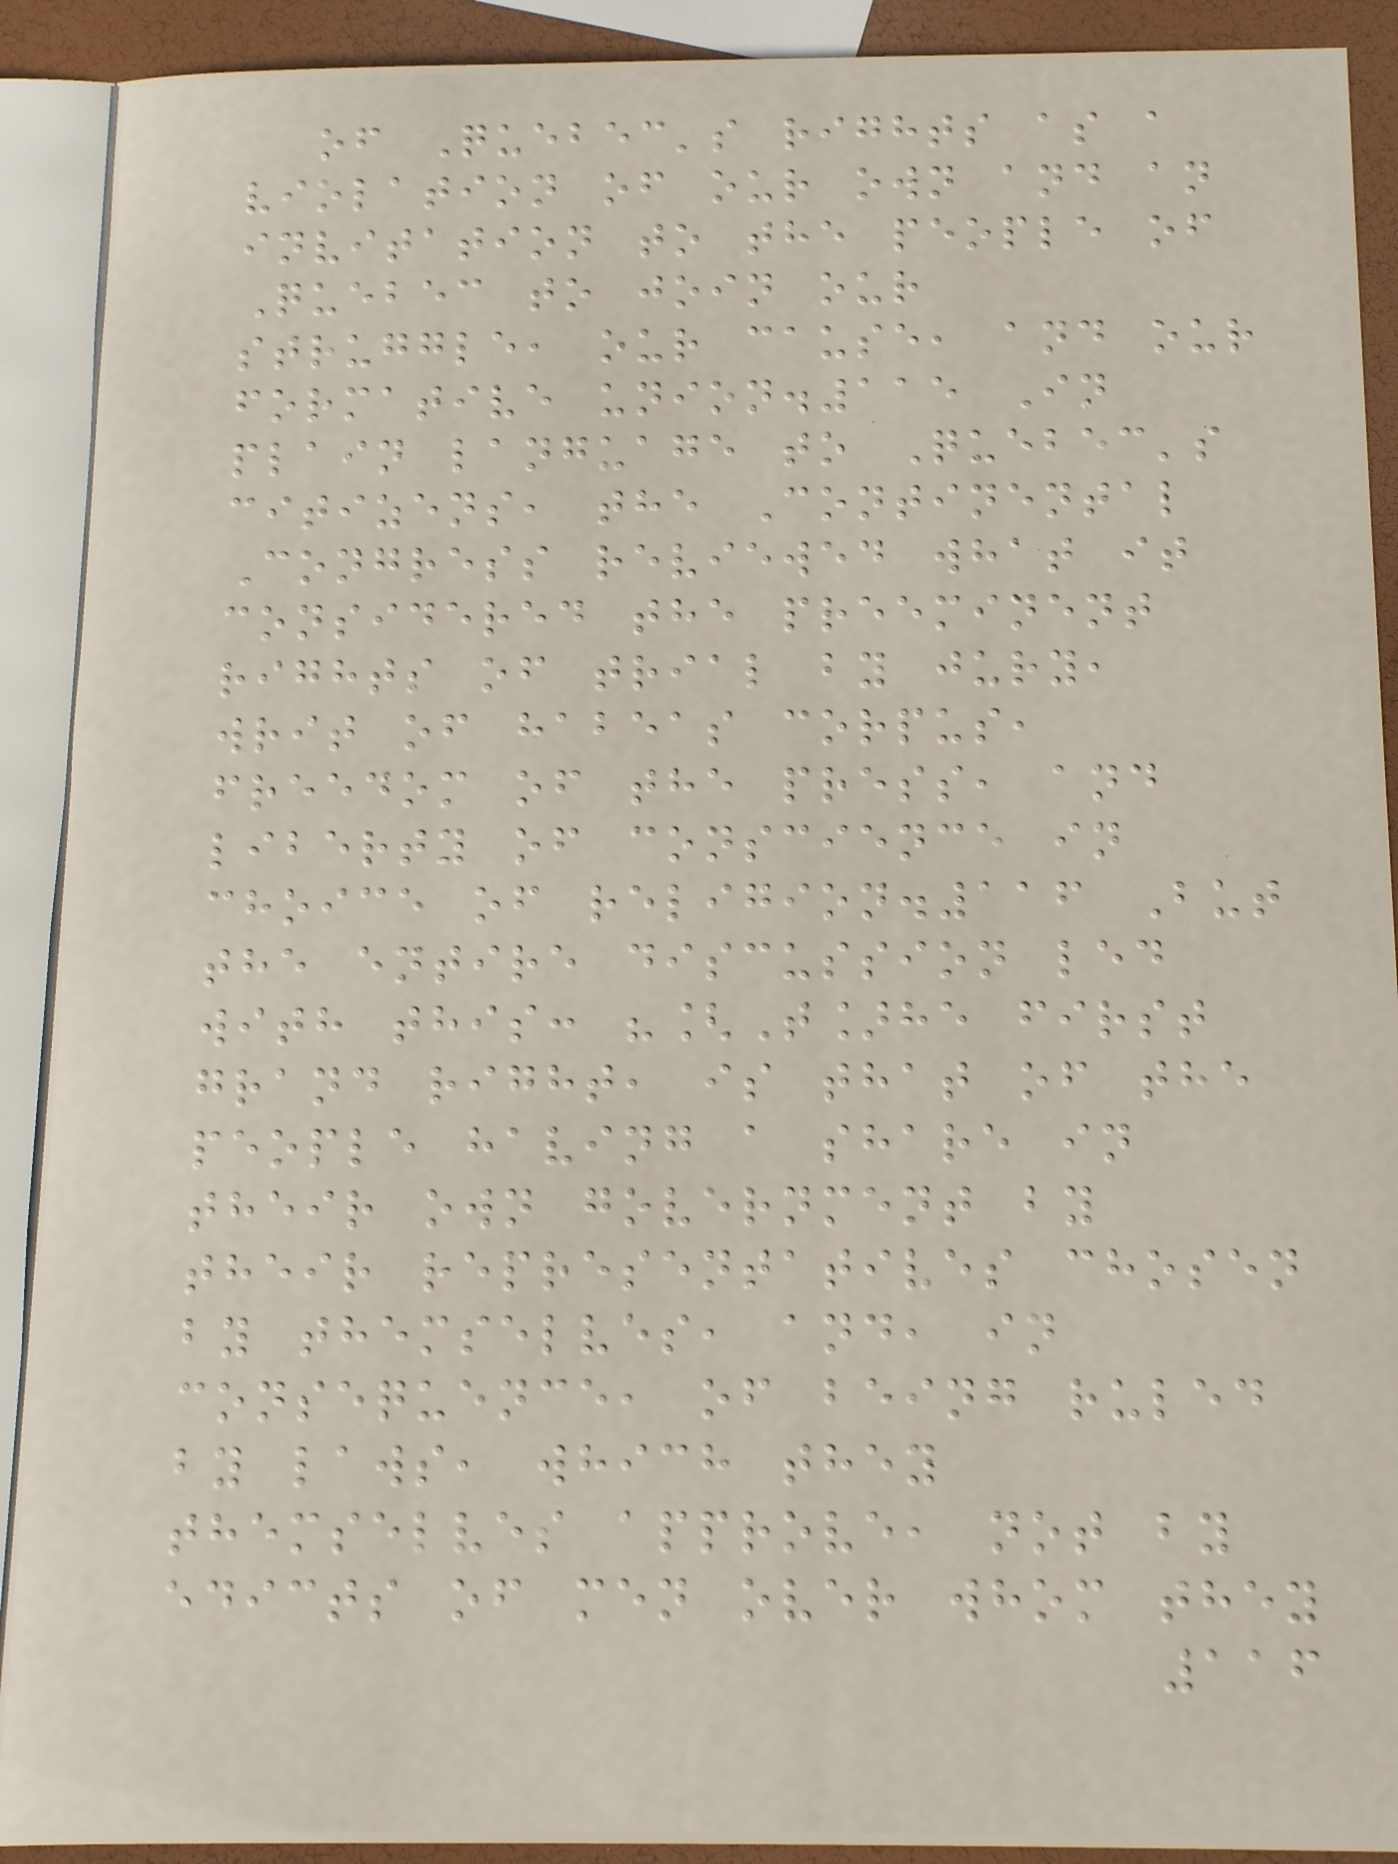of Quebec's rights as a
violation of our own and an
invitation to the people of
Quebec to join our
struggle, our cause, and our
formative union.115 In
plain language to Quebec's
citizens, the Continental
Congress reviewed what it
considered the preeminent
rights of trial by jury,
writ of habeas corpus,
freedom of the press, and
liberty of conscience in
choice of religion.116 But
the entire discussion led
with this: "[T]he first
grand right, is that of the
people having a share in
their own government by
their representatives chosen
by themselves, and, in
consequence, of being ruled
by laws, which they
themselves approve, not by
edicts of men over whom they
116
